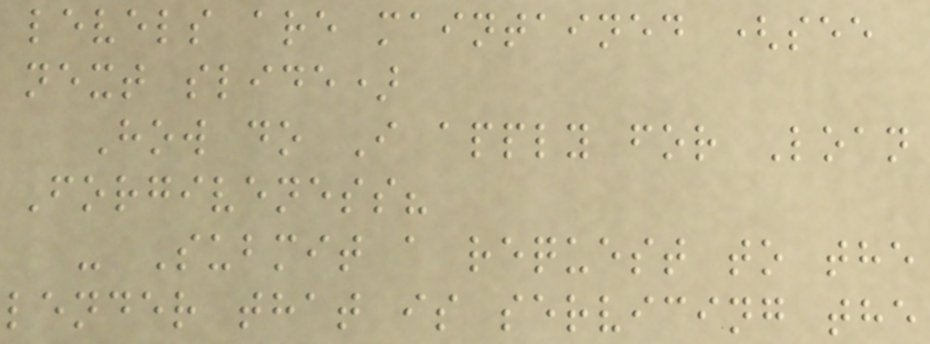levels are maintained (see
next slide)
How do I apply for Loan
Forgiveness?
- Submit a request to the
lender that is servicing the
